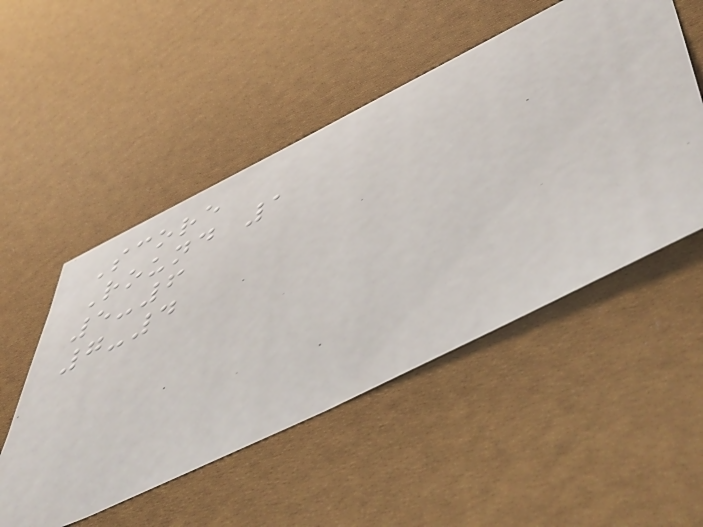Score
Round 1
5-6
7-4
